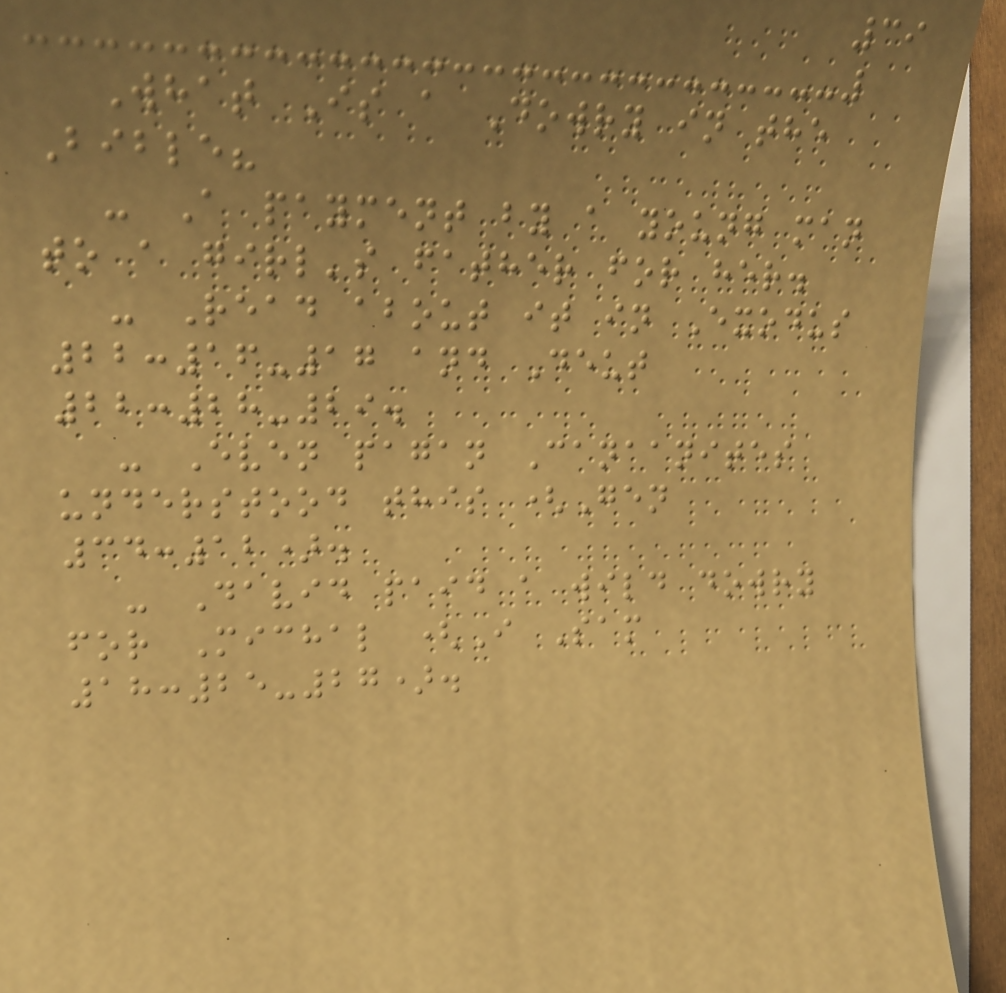39
What Is a Dowry in the
Bible?
- A payment by a young man
to a girl's father for her.
- Read about it in Exodus
22:16-17 and Deut
22:28-29.
- Even pagan Canaanites
understood this (Gen
34:12).
- David paid a wild dowry
for Michal (I Sam
18:25-27).
